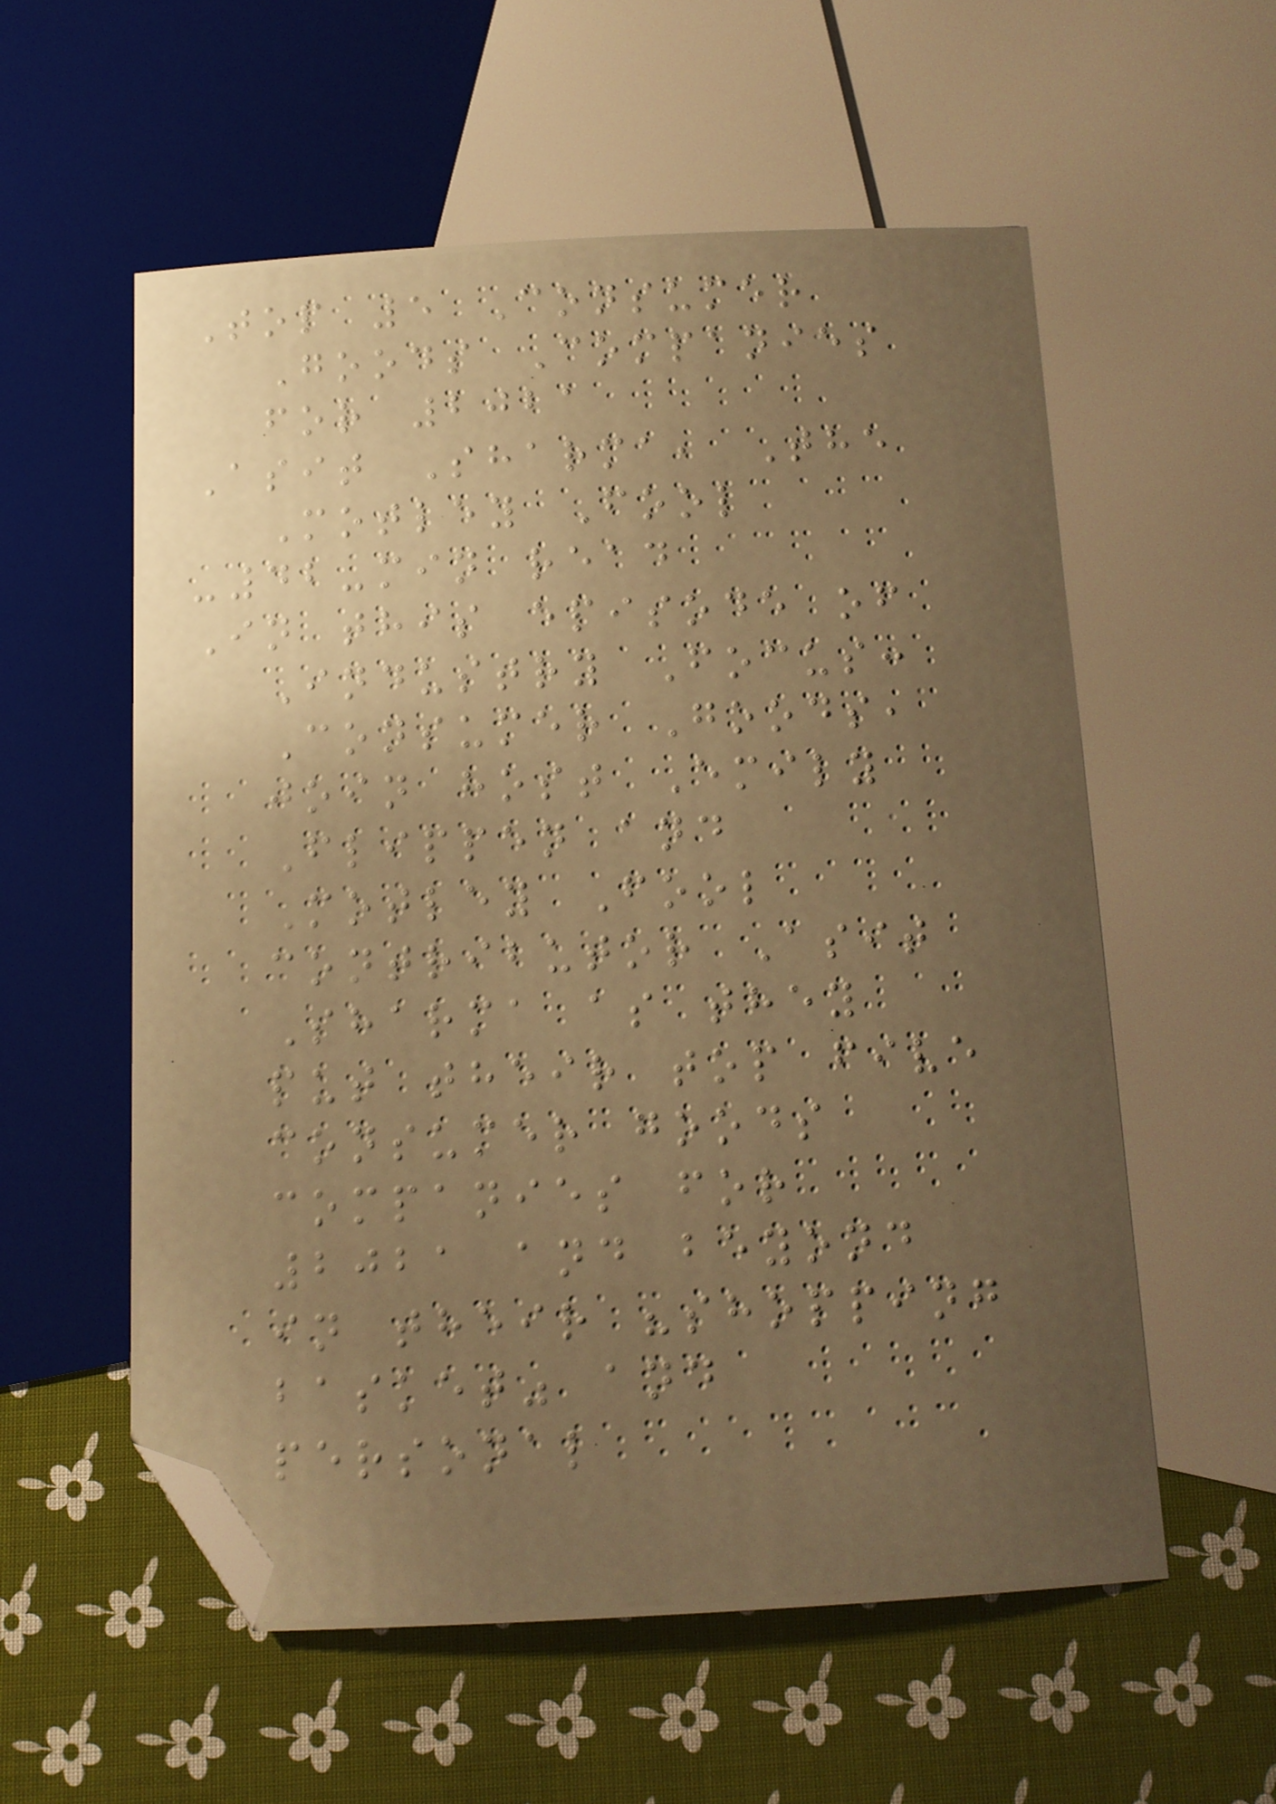Top 5 Consumer
Goods Companies
for 2021
Asit Sharma, The
Motley Fool
-42-min read
In this episode of
Industry Focus:
Consumer Goods,
join host Emily
Flippen and
Motley Fool
contributor Asit
Sharma as they
put their top five
consumer goods
companies for
2021 and beyond
in their "shopping
basket" and
personal
